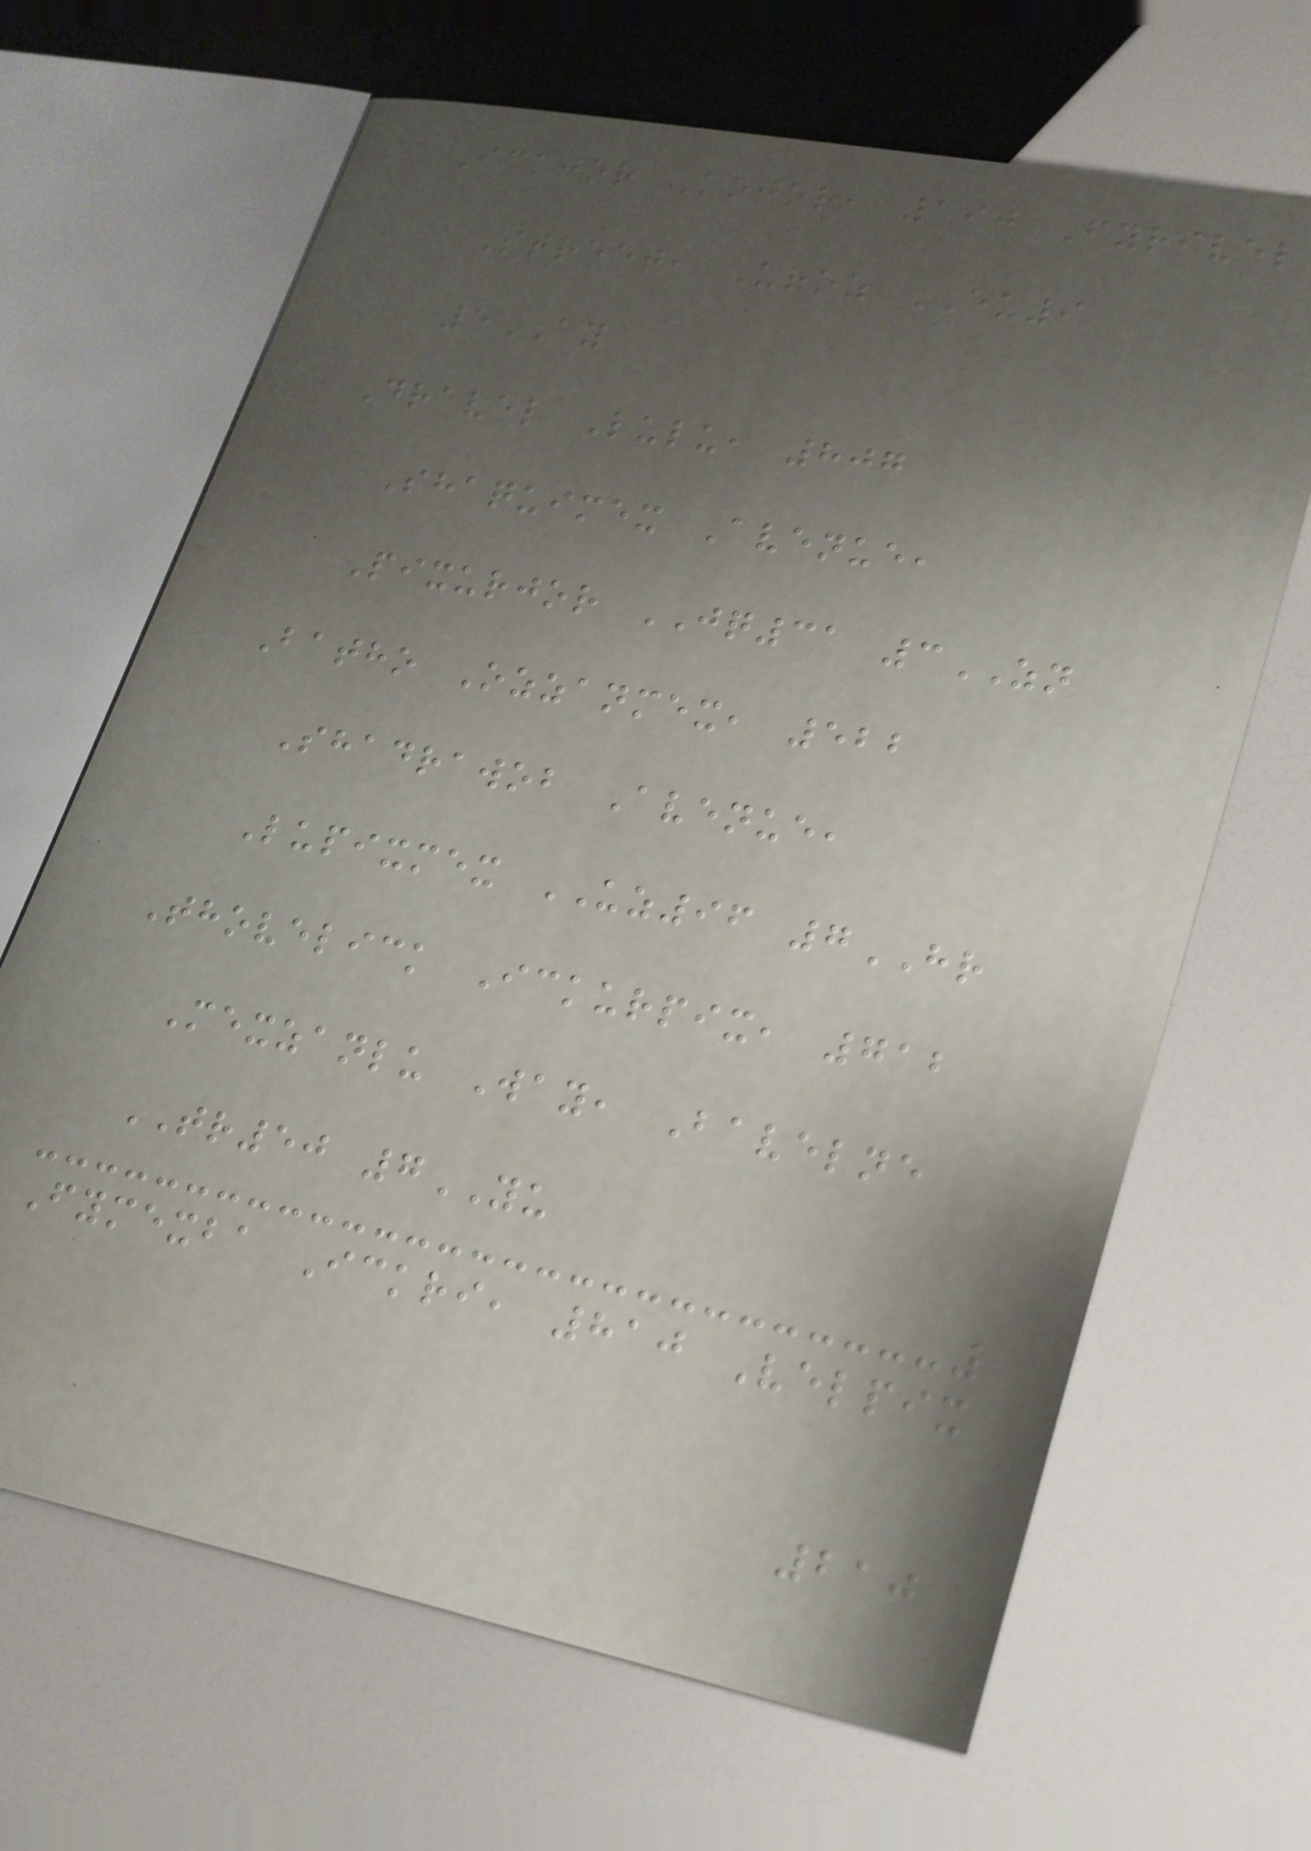Ickjor Kojor, 190 Fyrivel
Street, Uroz EU9
5AY
Dravel Lulu, 807
Shaquimex Avenue,
Pixurjor JQ31 3ZN
Batho Ozzanmex, 522
Shadrawob Avenue,
Lupixmex UZ96 7HR
Thovelick Ickurpix, 712
Mexzanlu Way, Bavelne
TR50 7YU
Fymexba Ickri, 810 Velpix
210
